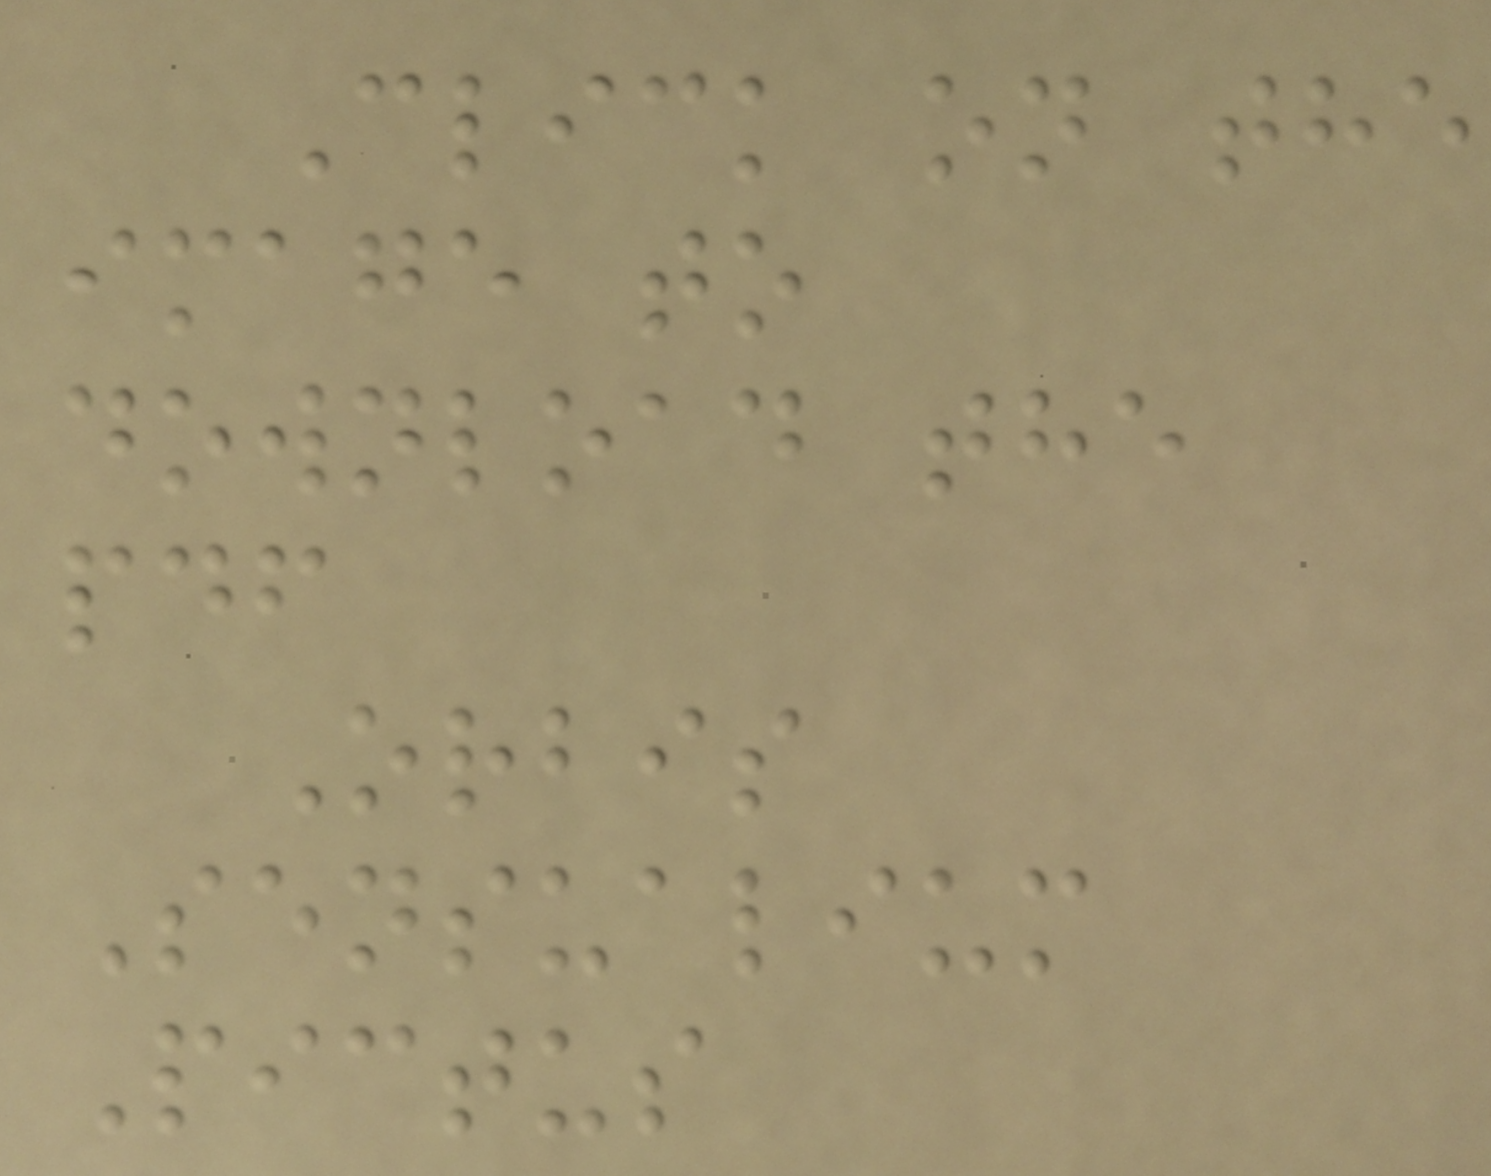Click on the
image to
download the
pdf
Orbis
Sensualium
Pictus
